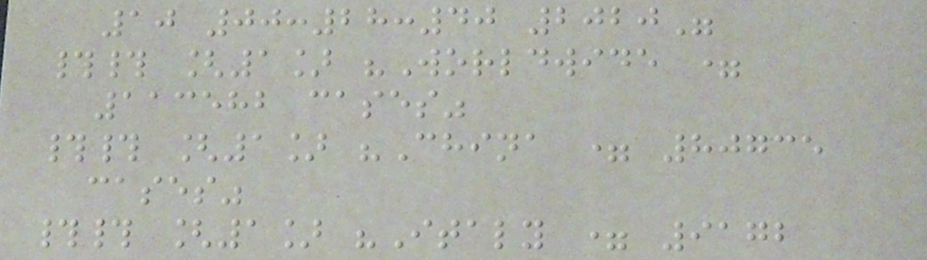10 00:28:40 2020"
## [1] "Worldwide =
113582 cases"
## [1] "China = 80735
cases"
## [1] "Italy = 9172
